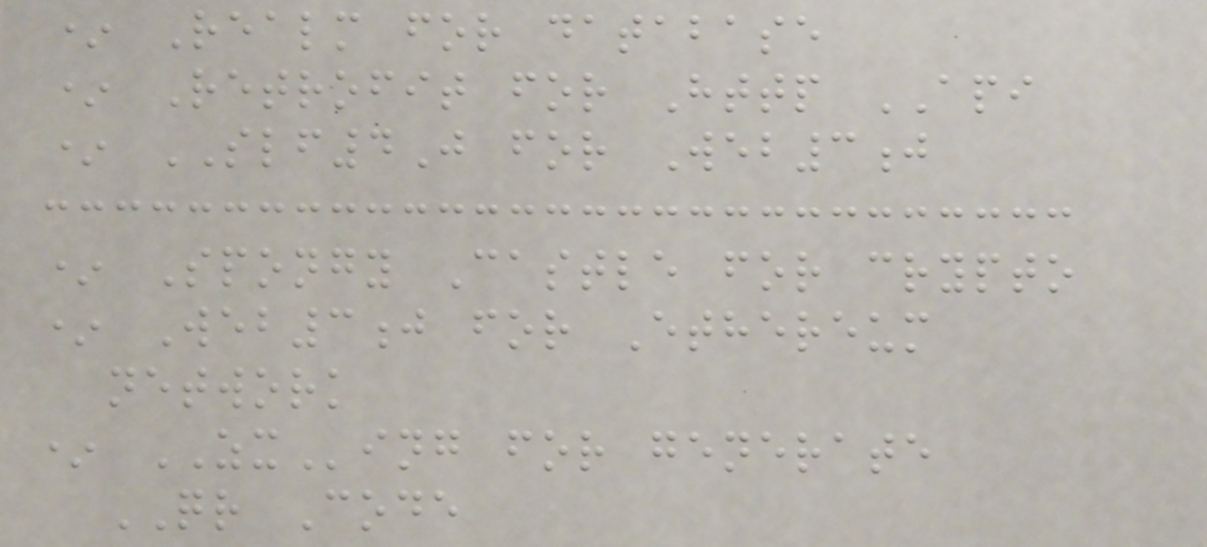* Realm for database
* Retrofit for Http API
* SLF4J for Web3j
* Spongy Castle for crypto
* Web3j for Ethereum
network
* ZXing for generate
QR Code
